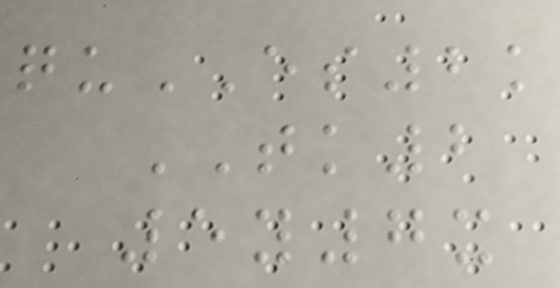quES2k
TK2
5y7x
